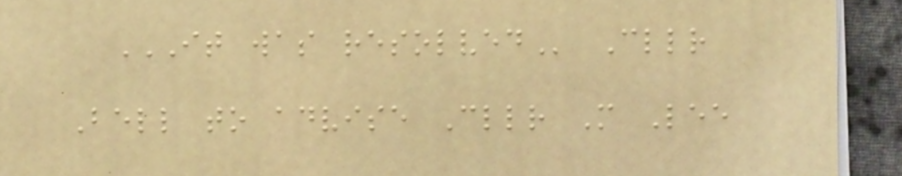IT WAS RESOLVED Cllr
Bell to advise Cllr M Lee
